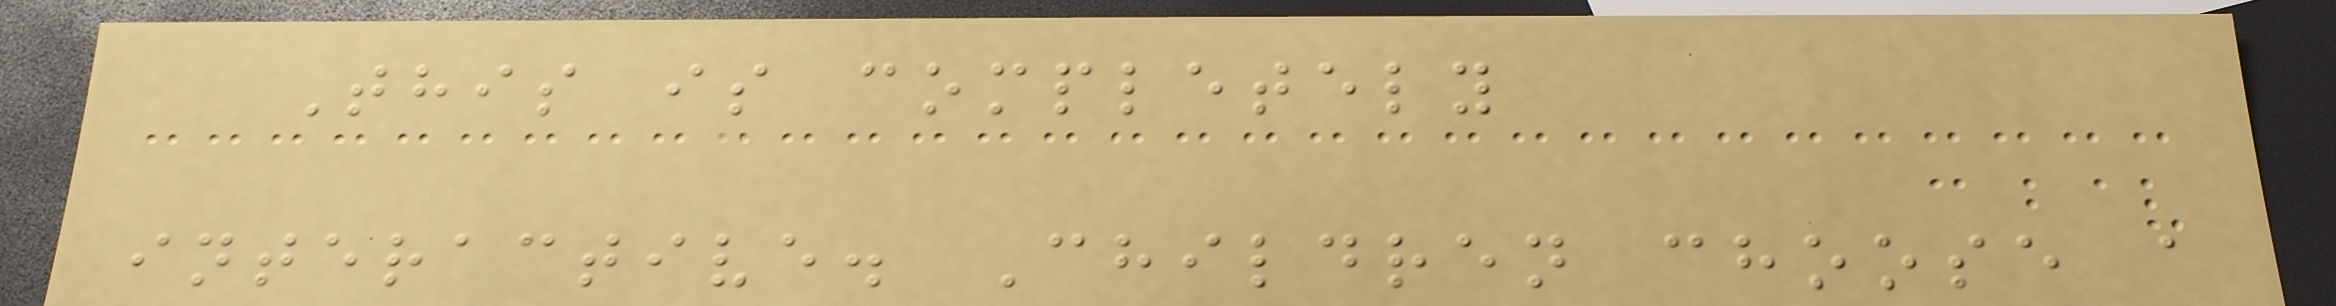This is completely
interactive. Children choose a
